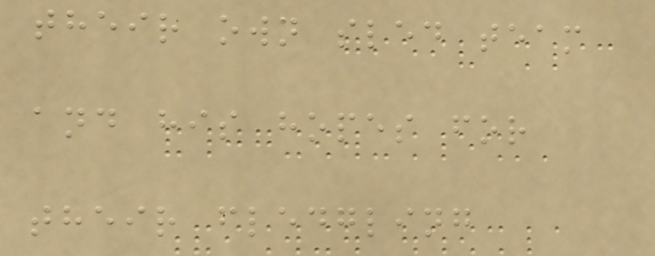their own sled team
and his hopes for
their fledgling
